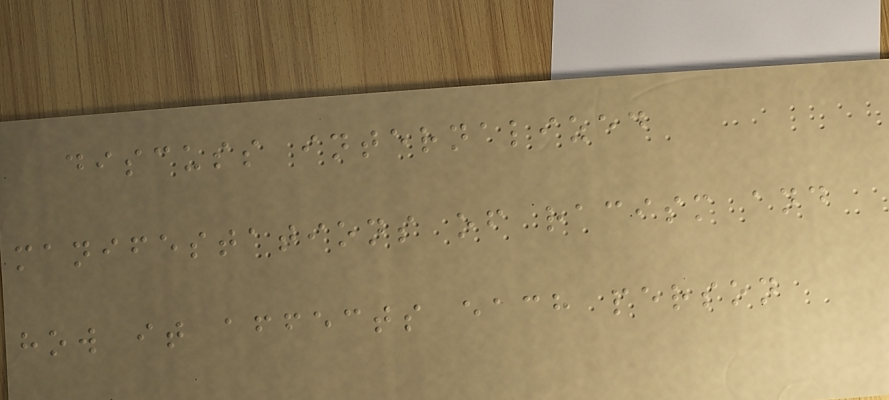discuss internalized
manifestations of racism and
how it affects each person
